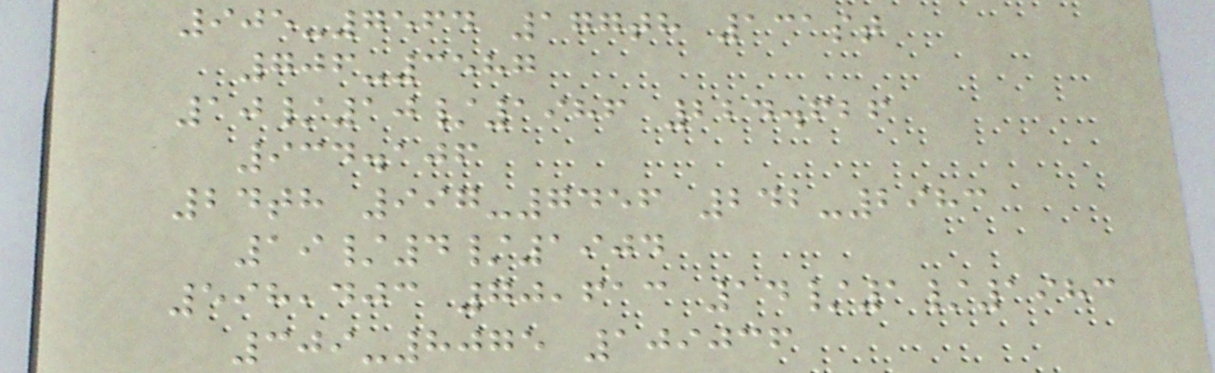905-7564 177th 131st
706-3587
10/10/1986 224.626
934.106
24th 997-7456 242-2983
19/4/1904
598,403 70,613 14/1/1983
309-8075 109036
